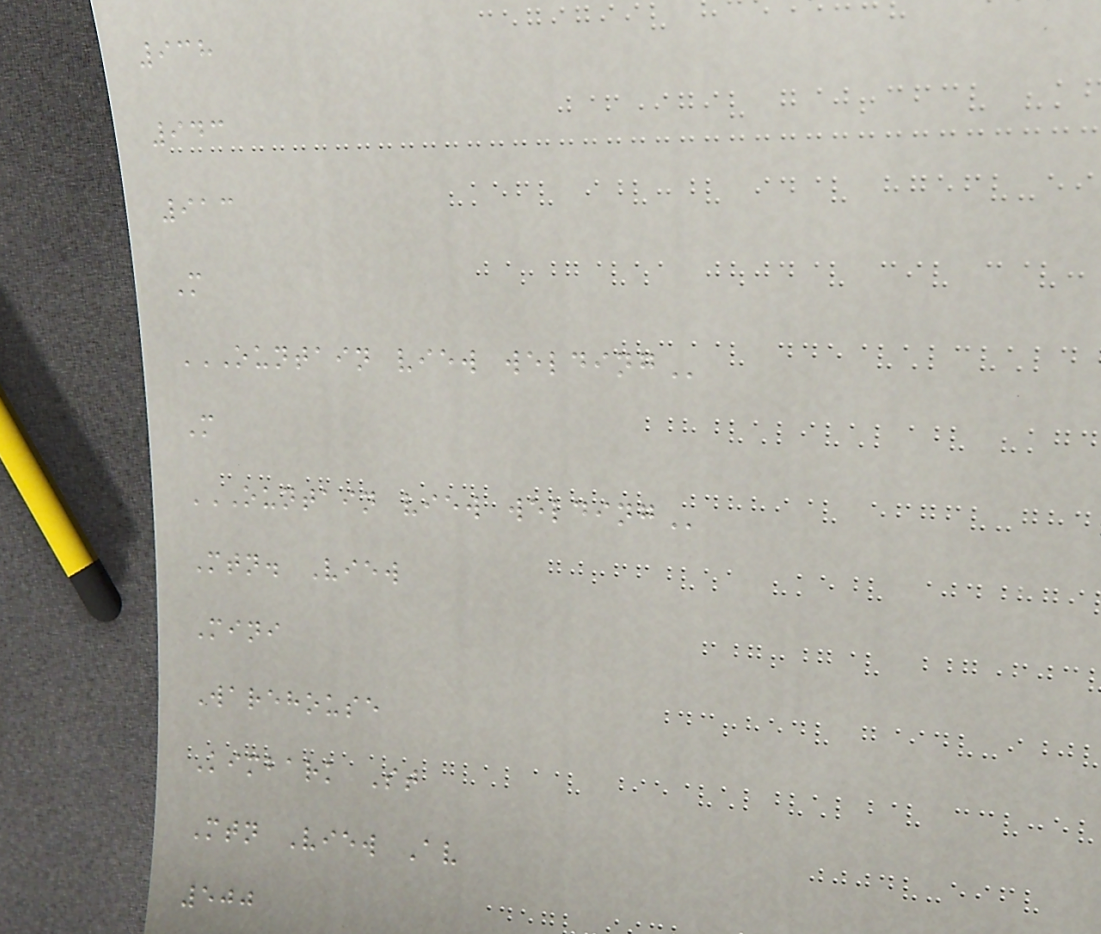938
943
913
M
OUNTAIN VIEW WELDING
M
OUNTAIN VIEW WELDING
Mtn. View
Mini
Warehouse
Kimbark St
Mtn View Av
500
